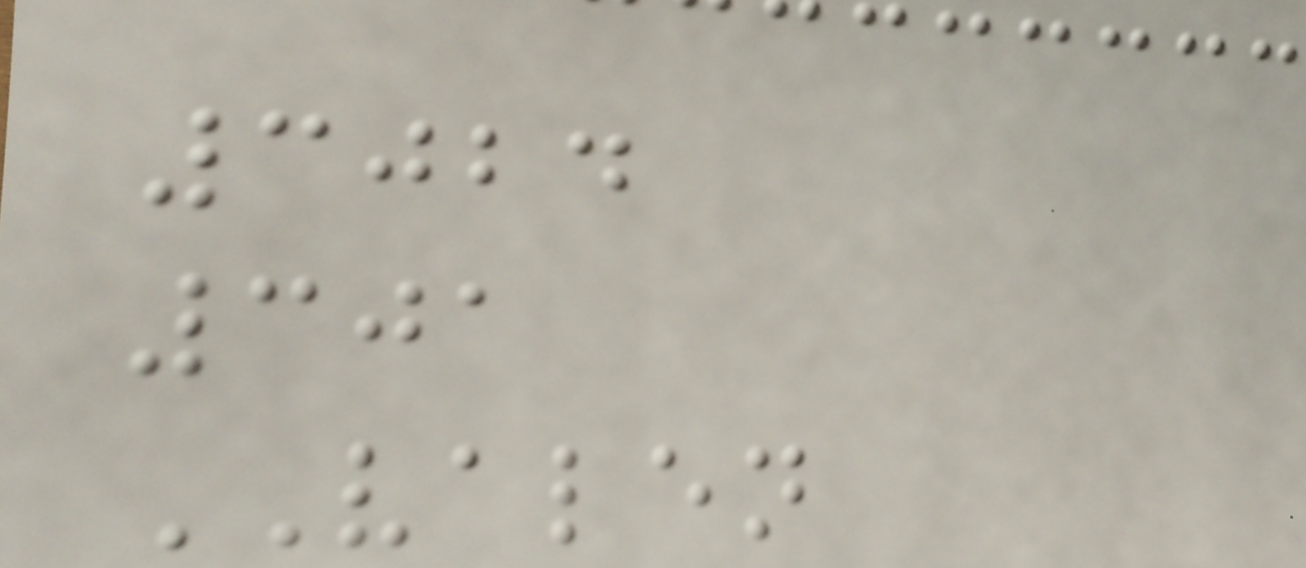3024
301
VALEN
